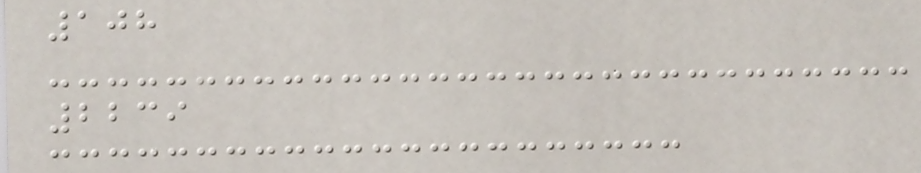108
2239
